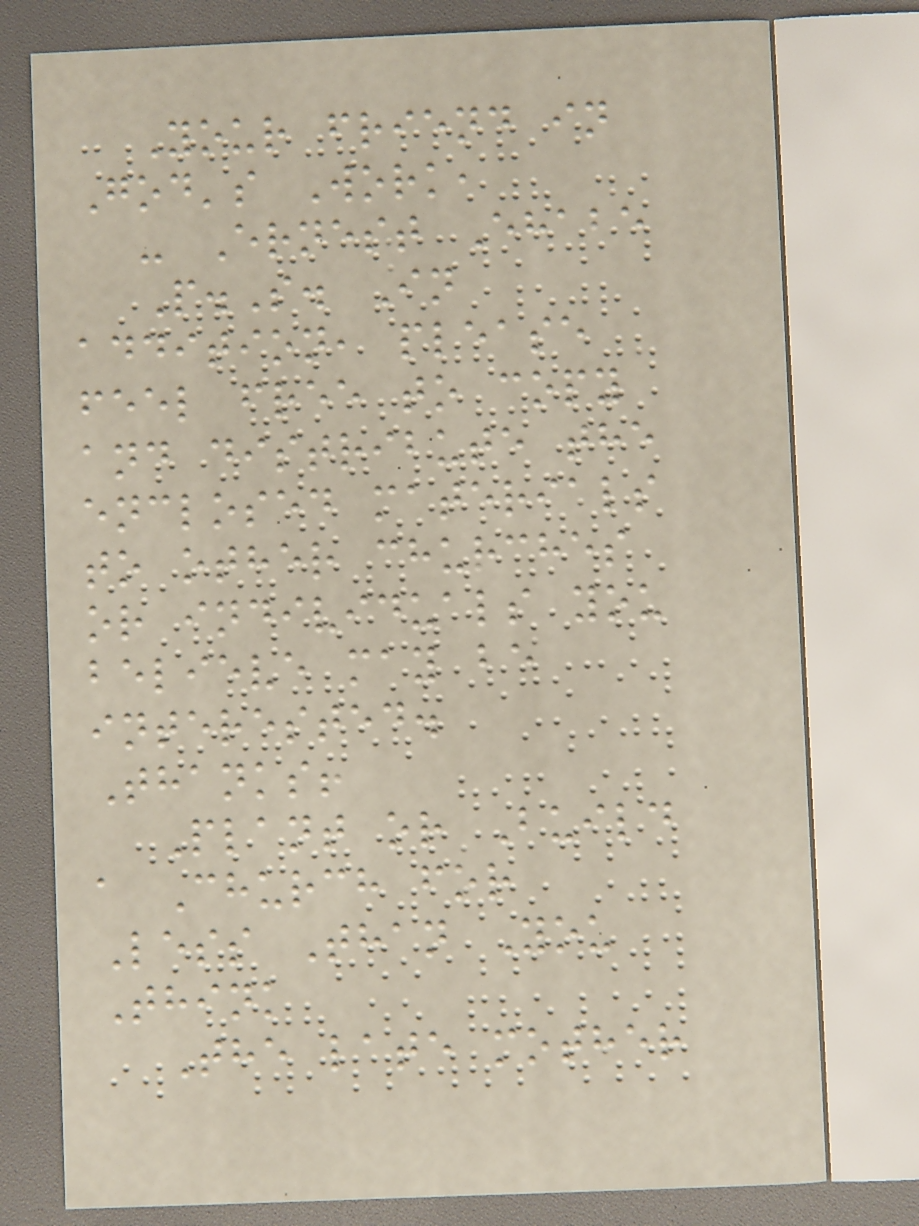Your friend in
God's Work,
- Ernest Ehabe
P.S. In
addition, please
feel free to copy
and distribute the
enclosed materials
to other churches
or individuals you
believe may be
interested.
Thanks!
Plant or Build
a Church for
Less Than You
Think
The late mother
